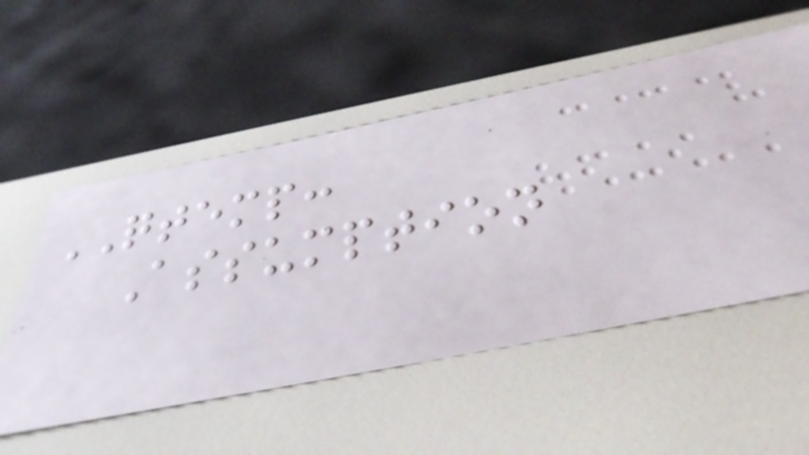QTEMP:
Assumption
